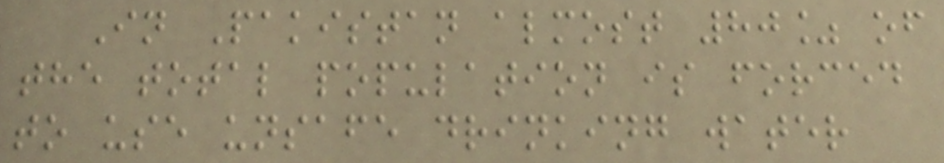In Pakistan almost 80% of
the total population is forced
to use unsafe drinking water
